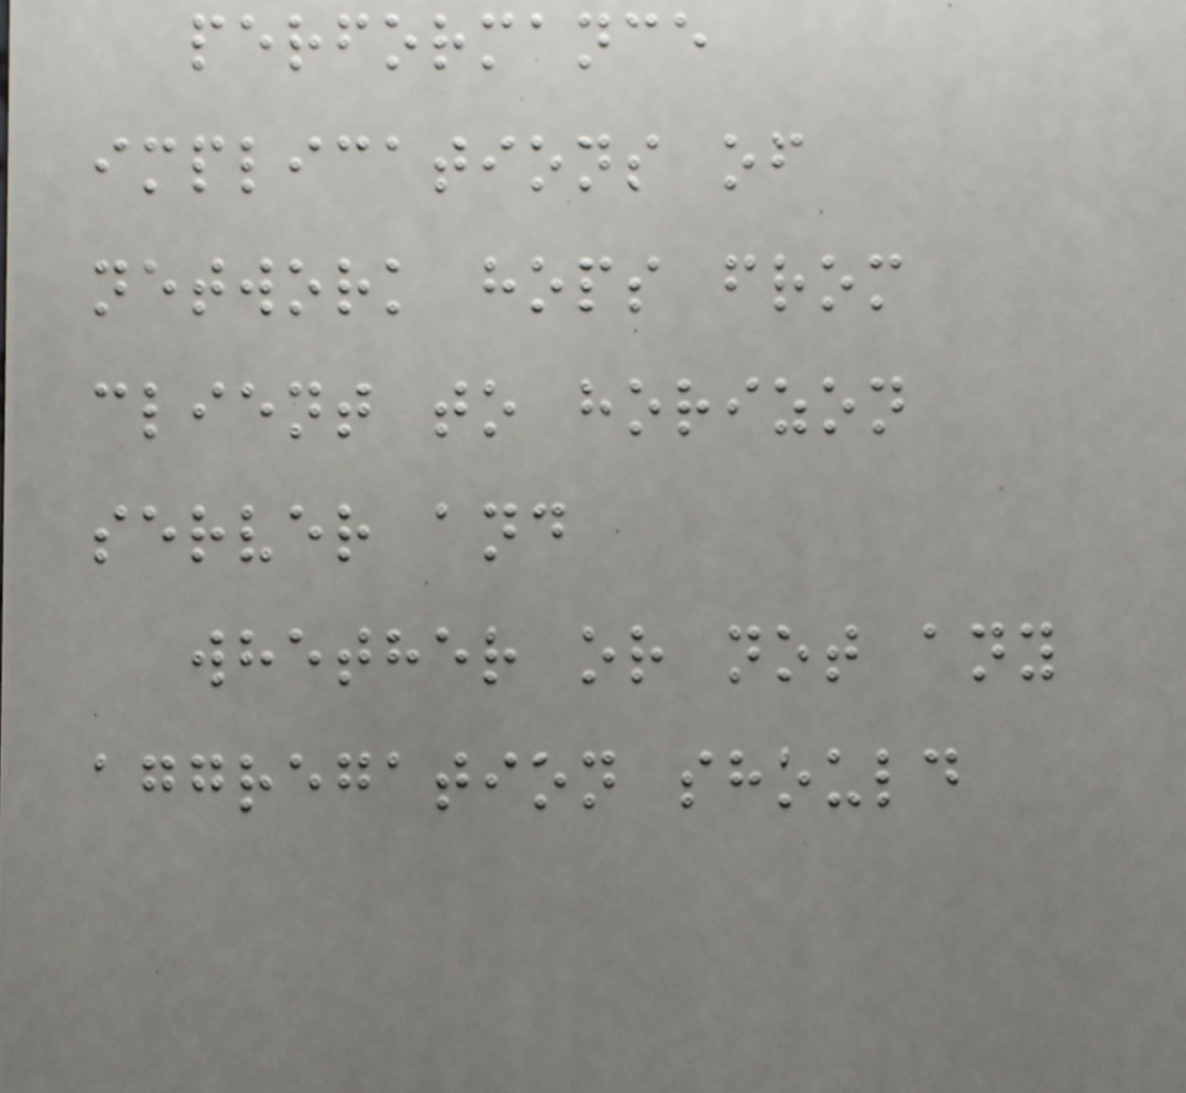performance
implications of
network hops from
client to horizon
server and
whether or not any
aggregation should
